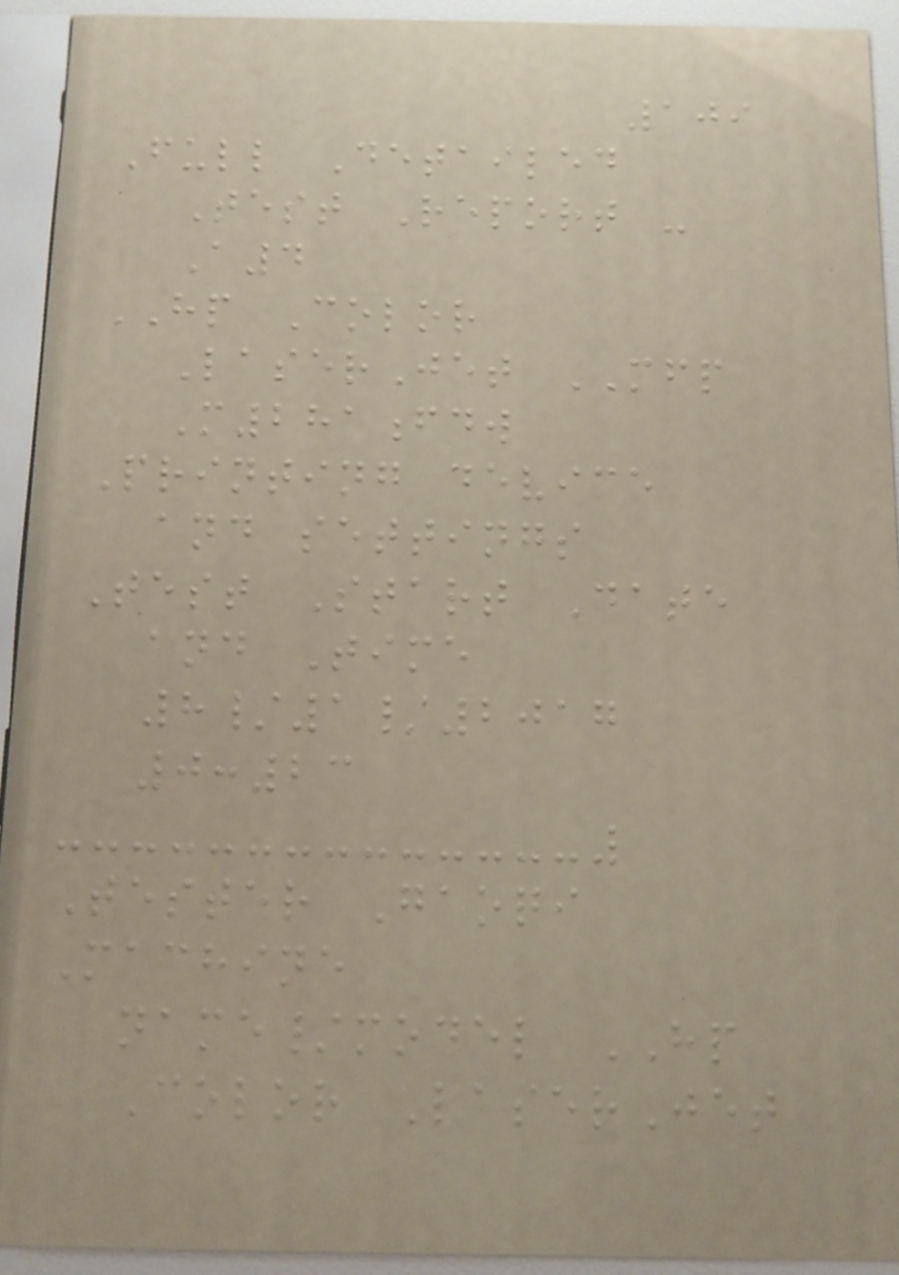109
Full Detailed
Test Report -
A4
HP Color
LaserJet MFP
M281fdw
Printing device
and settings
Test Start Date
and Time
8/1/2017
0:23
Tester Gaoqi
Machine
name/model HP
Color LaserJet
